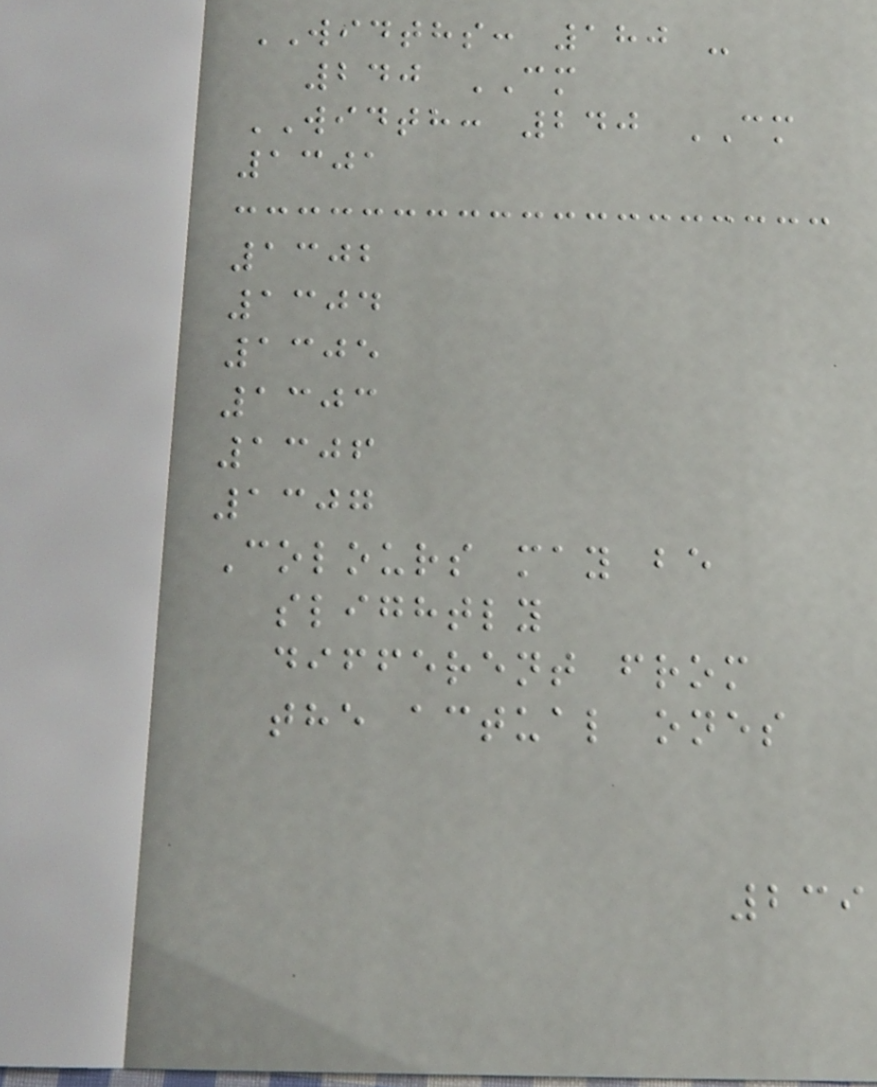WIDTHS: 180 -
240 CM
WIDTH: 240 CM
1301
1302
1304
1305
1303
1306
1307
Colours may be
slightly
different from
the actual ones
239
